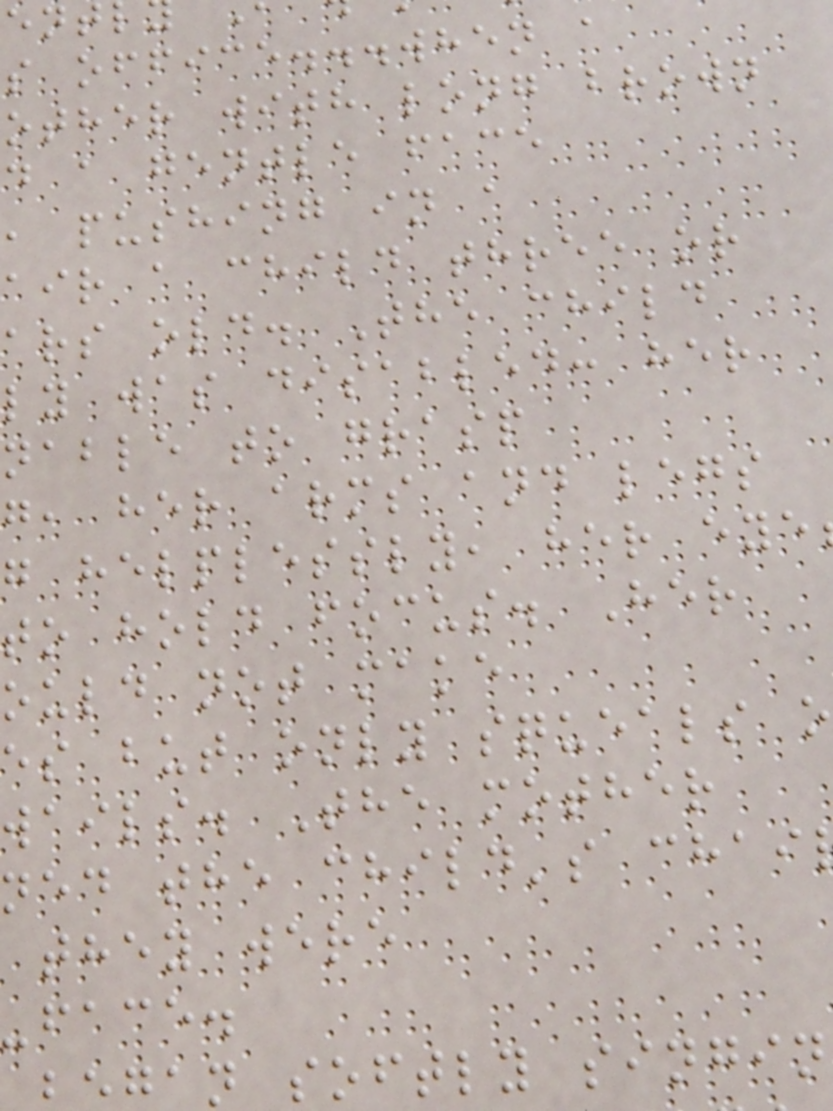s office...when a
other with long brown
d a gentle face
, pushing in a
air a child three or
ars old. The child
ly was disabled: her
nable to grasp
g, her arms and legs
g helplessly, her eye
to hold focus. Her
ould not make
es but only squeals o
wails. The mother
ned the child's chai
they were
-face.
an softly singin
